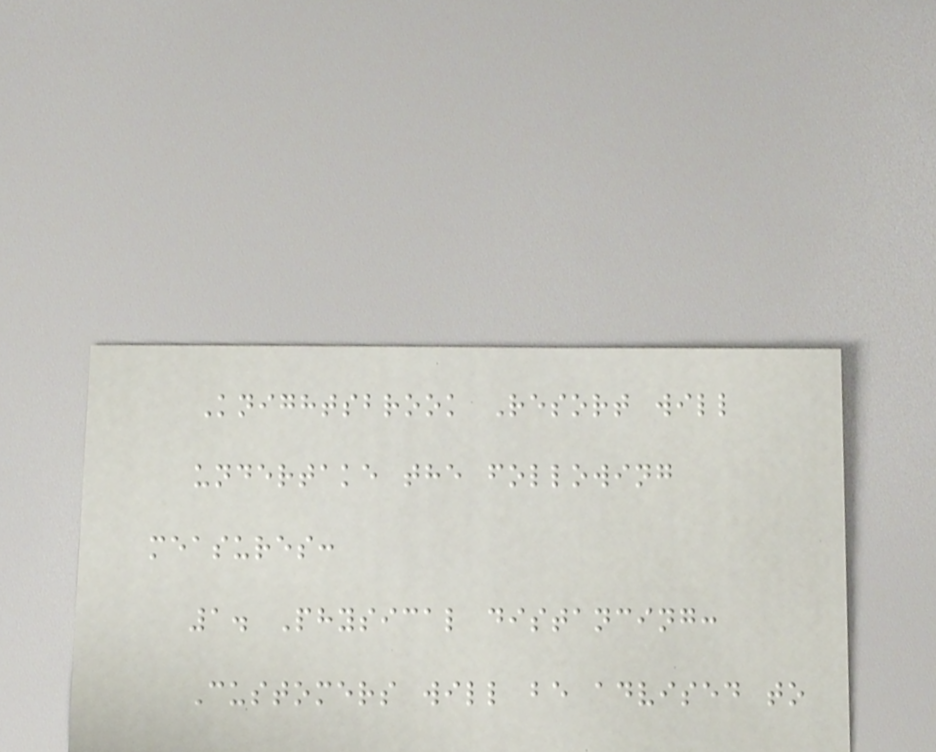Knightsbrook Resort will
undertake the following
measures:
1. Physical distancing:
Customers will be advised to
